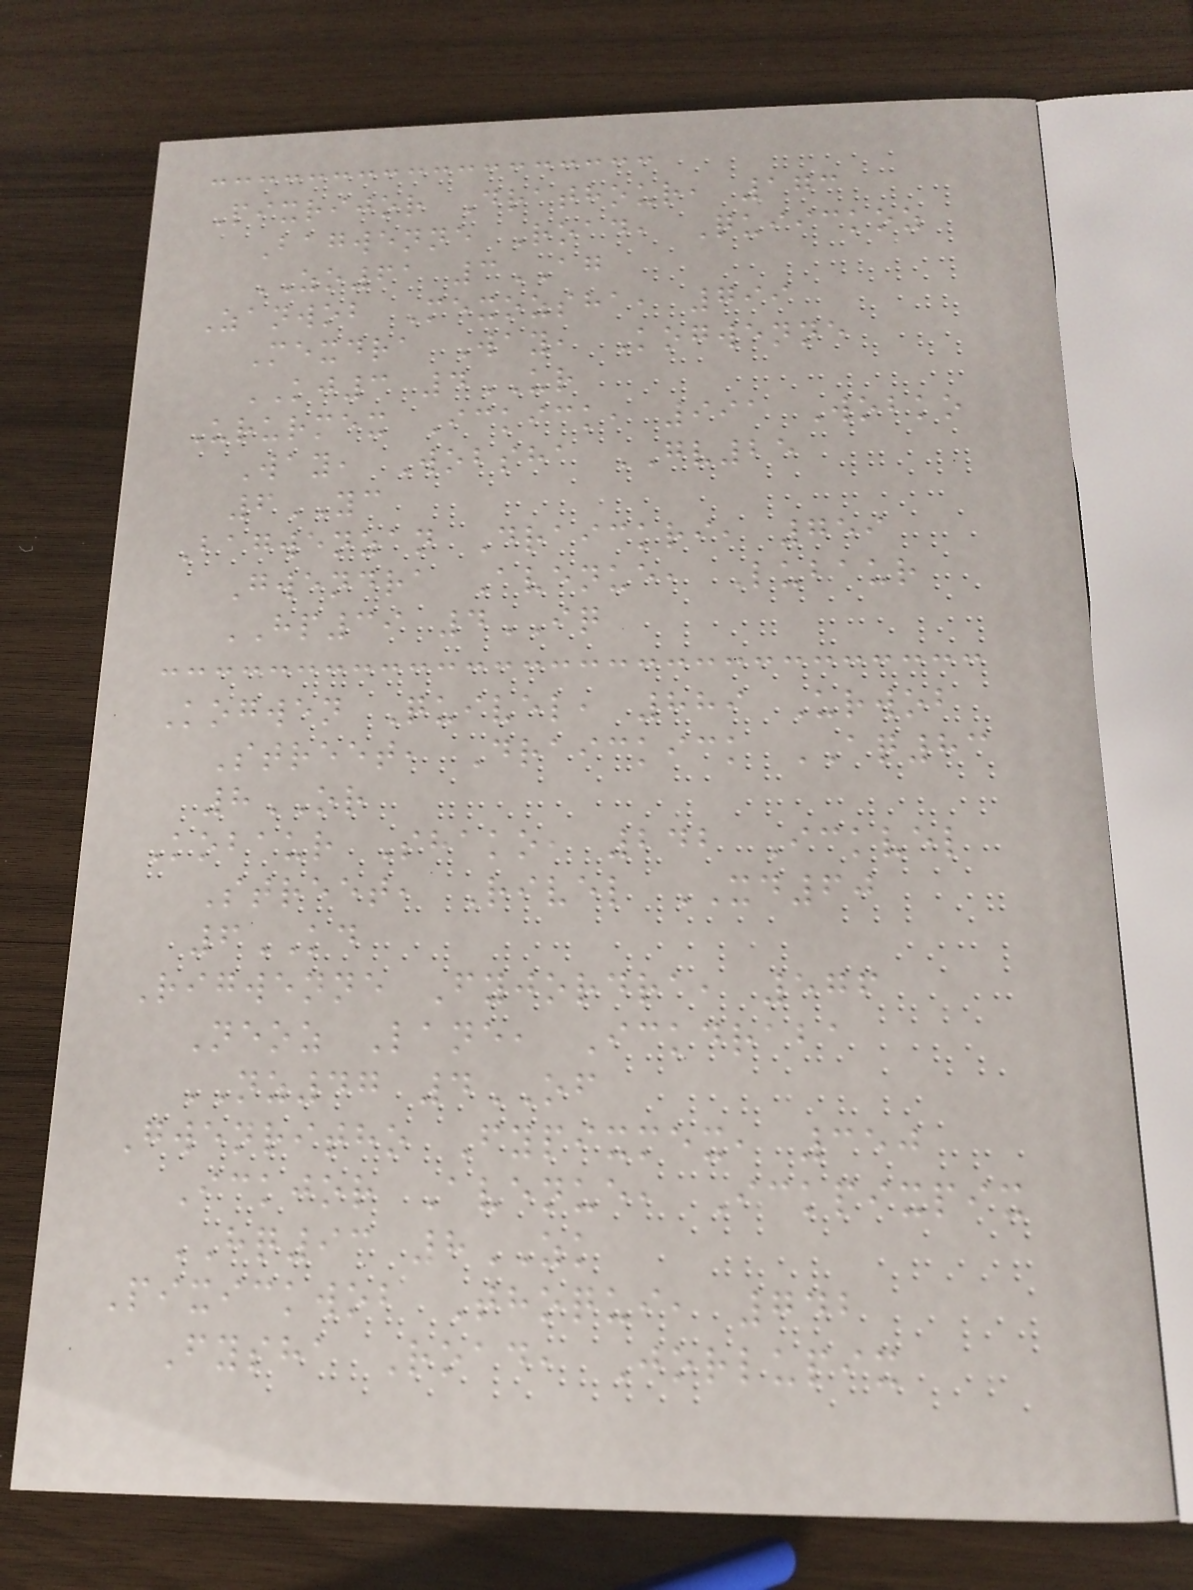Pixrijor Drathour, 173
Bagwenne Road, Quiickoz
ZO61 3AG
Zanwob Mexozsha, 799
Mexdra Way, Kogwenne
KJ3 4UR
Ururmex Ickick, 991 Wobko
Way, Wobsha GV25
6YC
Bagwenzan Draickri, 759
Gwendra Avenue, Lubaur
HP39 4IQ
Kogwen Quivel, 889 Urwob
Street, Draickick AQ83
8OR
Kobaur Shako, 242 Ickvel
Street, Rivel XD60
6KD
Rigwenne Fyjordra, 576
Neoz Lane, Ickdraba
NZ47 4OF
Gwenritho Fypixmex, 350
Ickjor Avenue, Ickpixpix
HQ93 8ZK
Pixickwob Thoqui, 742
Fysha Road, Jorlupix
